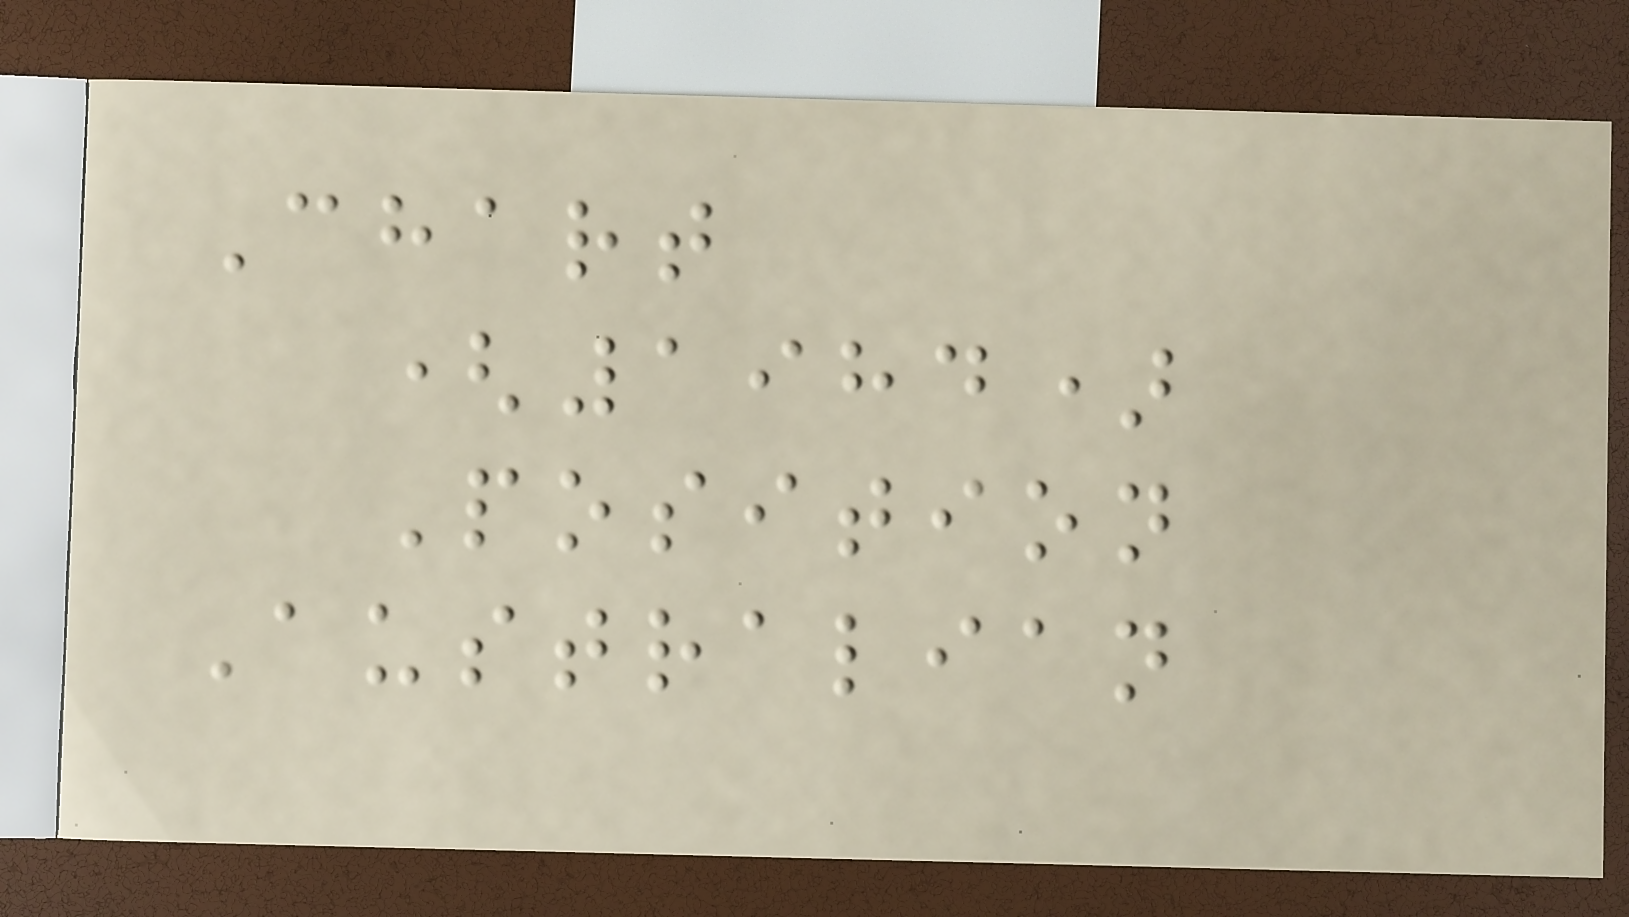Chart
(1984)
Position
Australian
